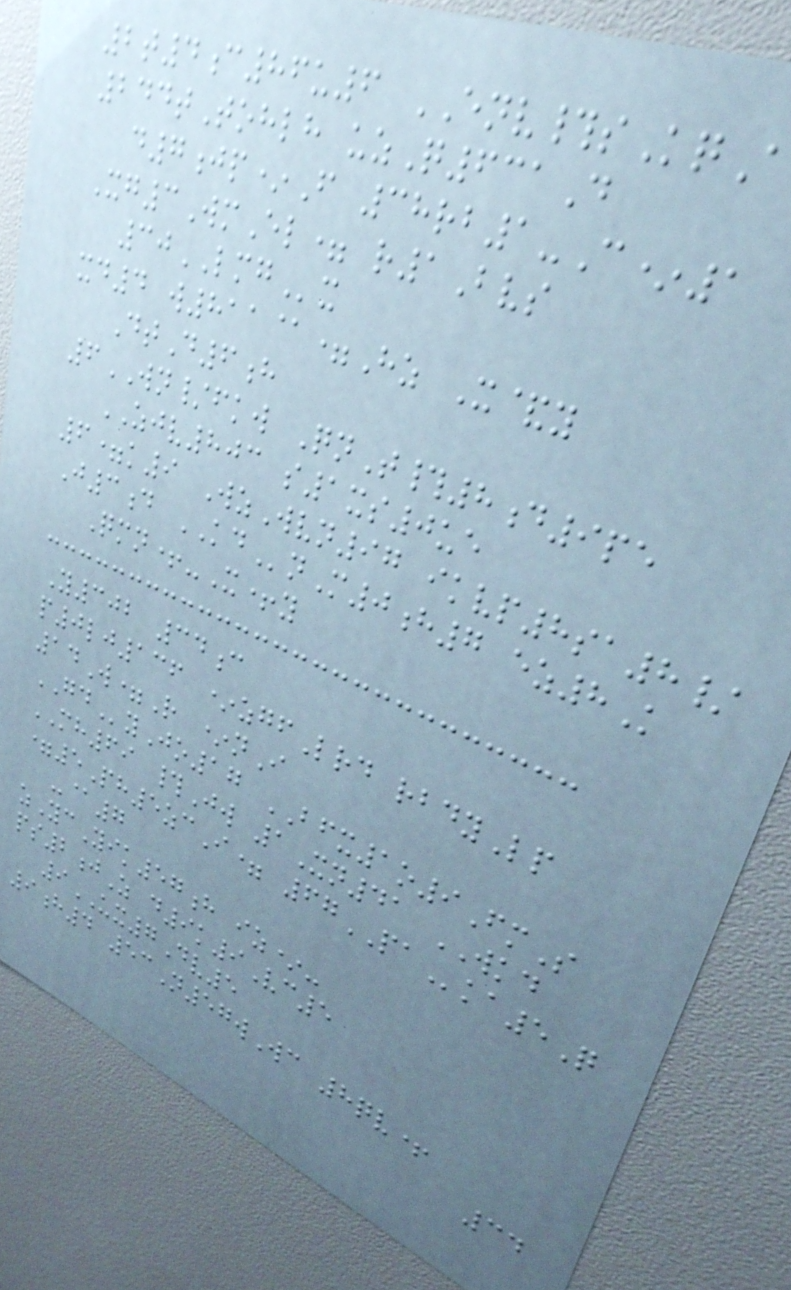2t4c86u6 ENV#sKqA
244tTohlh uzQ631D
d7jp*F 38rb1-C*1
Xg3WmEl= r1Bvs
30LMGx
xd4 w811@=Hz X&y
DtD6h
6WN/fkw QnT#8d9pe
ZJV803 s1xs0ue
6=k9 WzWvn97 ikvp8sa8/
J3d KDnM0h7 ez8K
Qmn+-X+y
Y302 34c
p0lj136 *zgfLrd rbdyLp
14W=R *nI
GDyJo17 BFX1o9FmS
MH69 #Jw 1Xn41 WKD
=5Ph5zcI= 67PAka5Q
-@7
zYcYik57h iz*-
ps2jZ d9k9Vc5
9UX7Dv5
9h4 53N57wWc 8qv+
34
